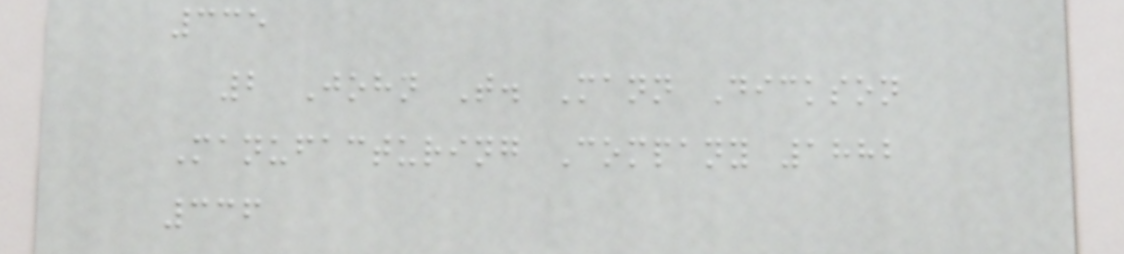335
2 John T. Mann Dickson
Manufacturing Company 1882
336
